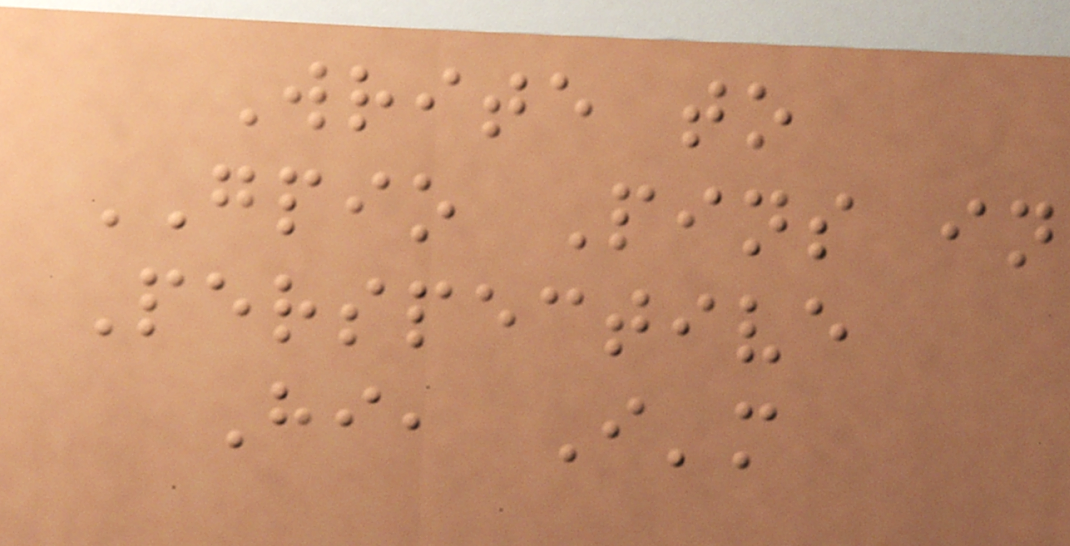Write to
GPIO Pins in
Perspective
Hi, I'm
